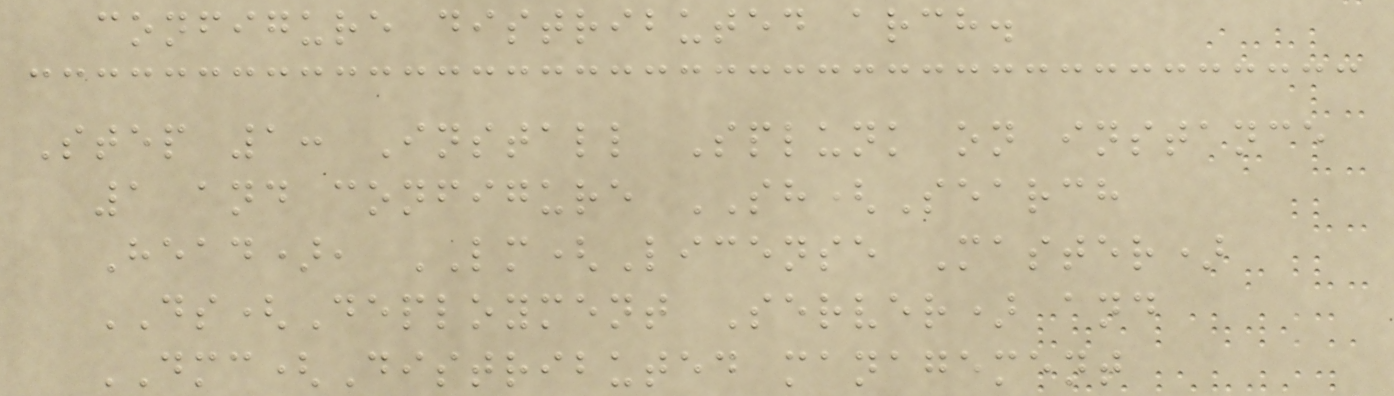configure distributed arch.
Step 1: Install Splunk on instance
1 and configure SH(Search
Head), LM(License Master)
DS(Deployment Server) and
DMC(Distributed management
